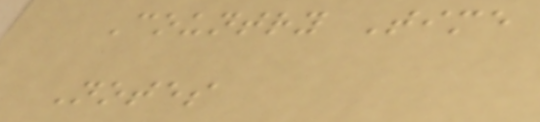Country Time
Notes
